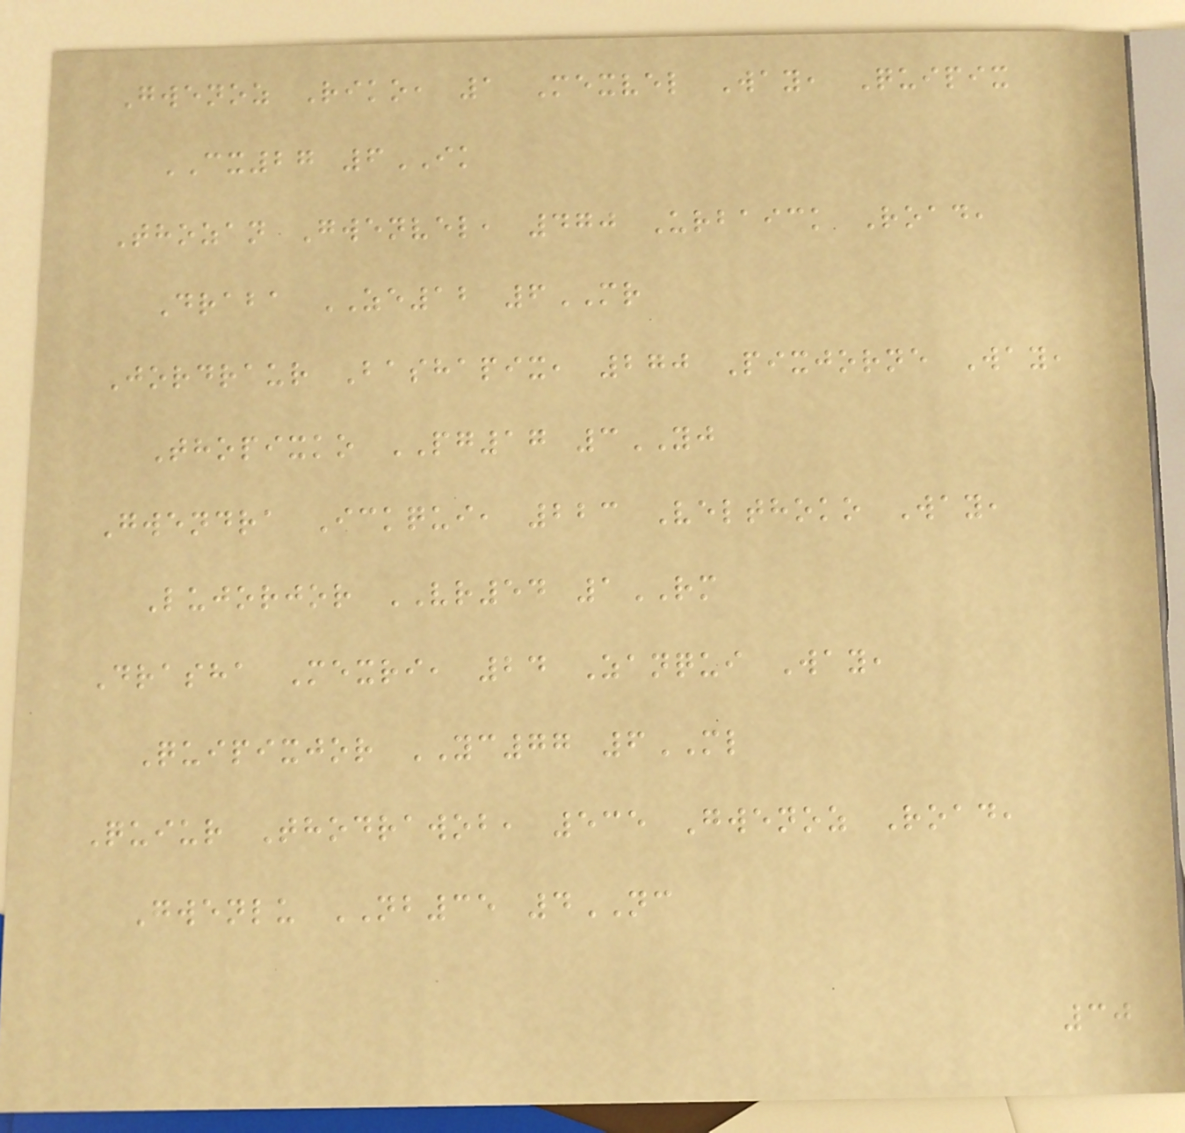Gwenoz Riko, 1 Mexvel Way, Quipix
CX27 6IK
Thozan Gwenvel, 470 Urbaick Road,
Draba ZE12 6MR
Jordraur Bashapix, 270 Pixjorne Way,
Thopixko PG17 3YJ
Gwendra Ickqui, 223 Velthoko Way,
Lujorjor VR54 1RM
Drasha Mexri, 24 Zanqui Way,
Quipixjor YC77 6ML
Quiur Thodrawob, 535 Gwenoz Road,
Gwenlu NB35 4NC
30
